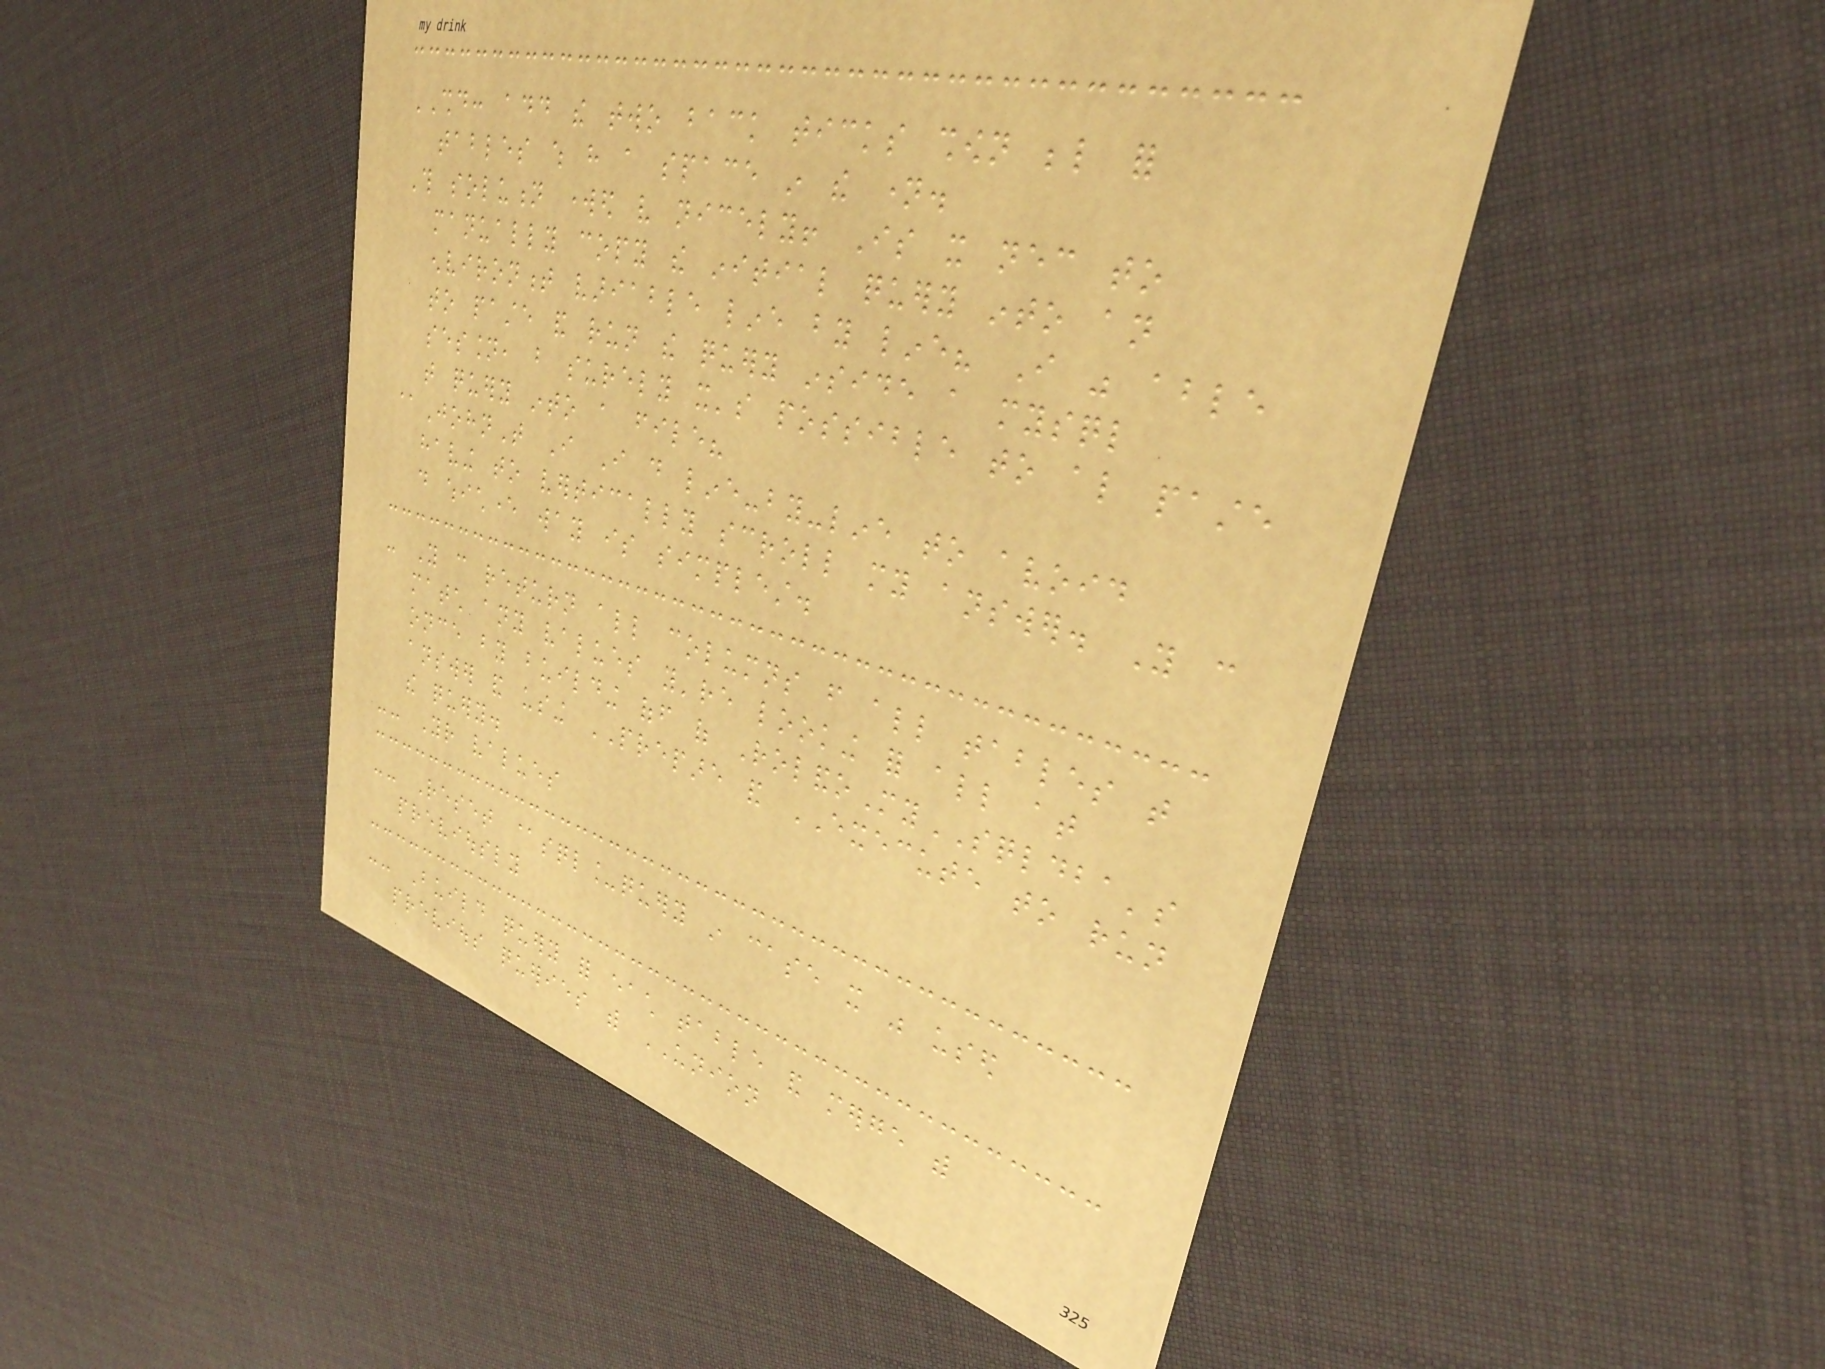SHOULD: add the two back ticks shown below for
tables which have a space in the name.
This solution worked very nicely! Is it necessary to
manually copy the initial query into an
environment variable line by line? I was able
to paste and run the query inside a mysql
session, but surely it's possible to also paste
that query into a file?
@JohnT I I do line-by-line to avoid
having to vertically scroll my answer. You can
do whichever way is simplest.
- You can return all columns from all tables that
match any values you're looking for all at
once by building off of RolandoMySQLDBA's
answer and using PREPARE and EXECUTE to run
the query.
-- Your values
-- Reset @sql_query in case it was used
previously
-- Build query for each table and merge with
previous queries with UNION
